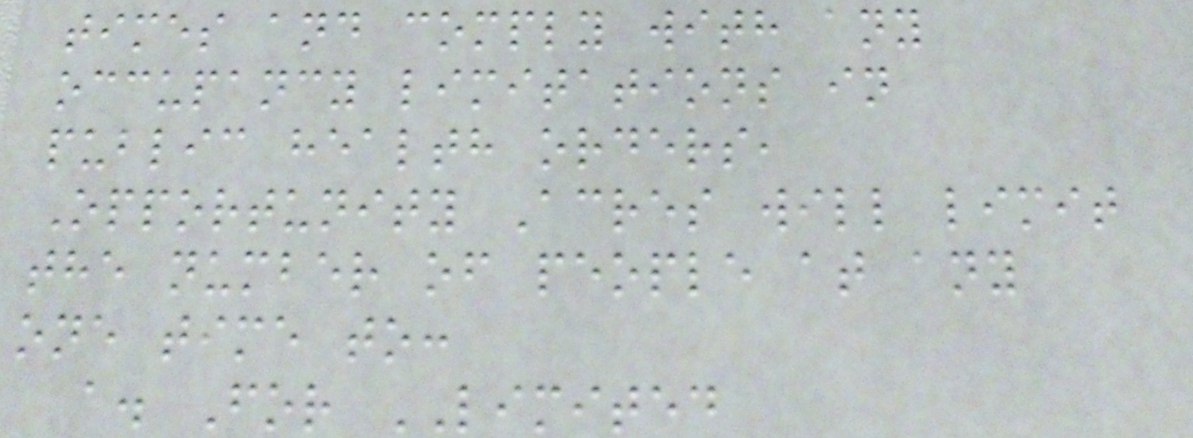times and comply with any
occupancy limitations in
public health orders,
Opportunity Acres will limit
the number of people at any
one time to:
a. For LIMITED
